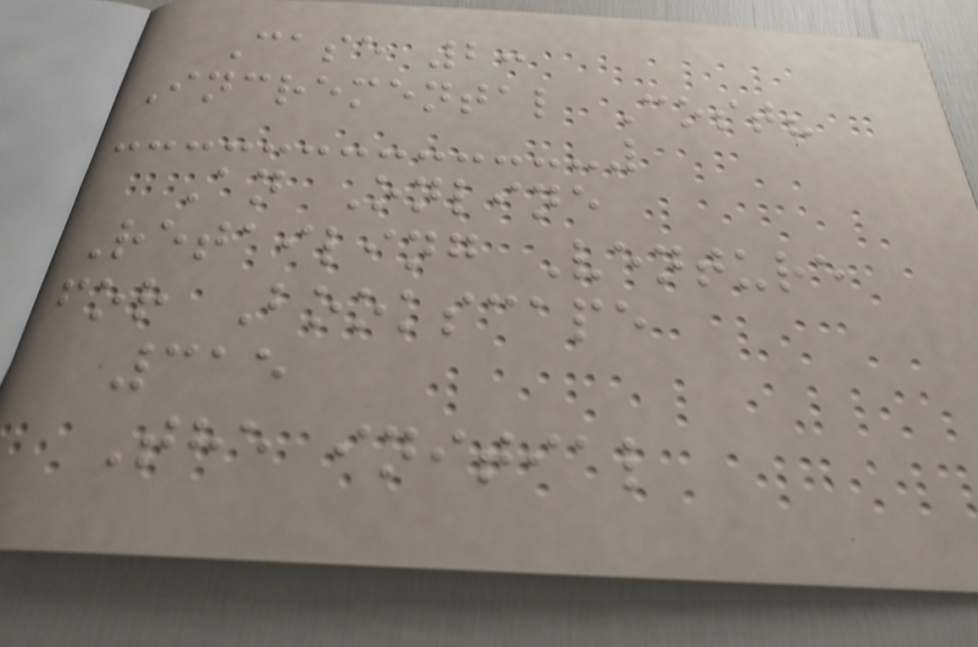Case 2:
Incremental Cost?
An Online
Retailing Venture
for Bookscape
315
The initial
